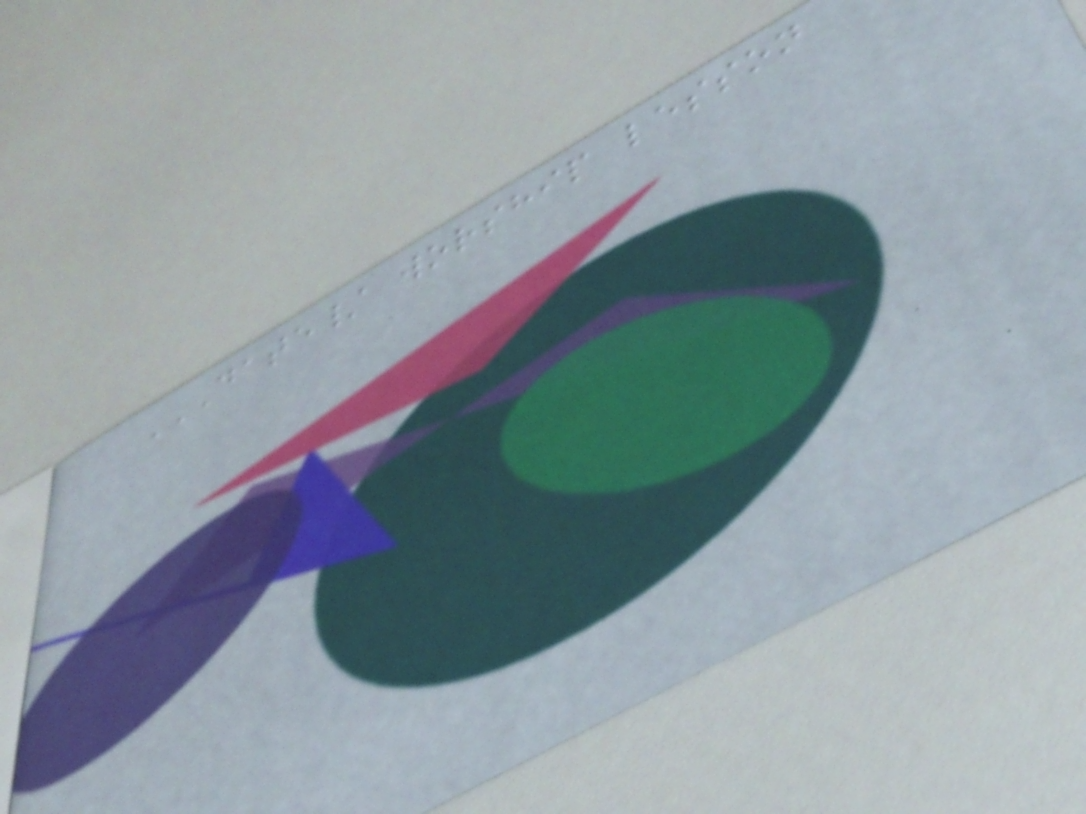DATE/ WORSHIP LESSON
